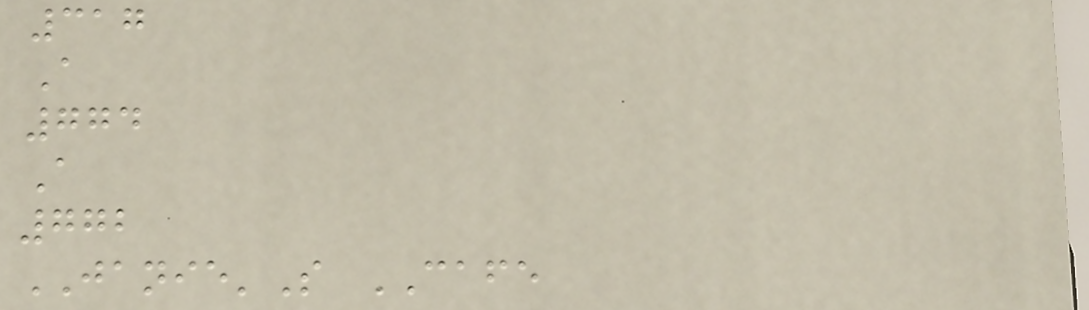317
A
774
A
772
JANIE'S CAFE
